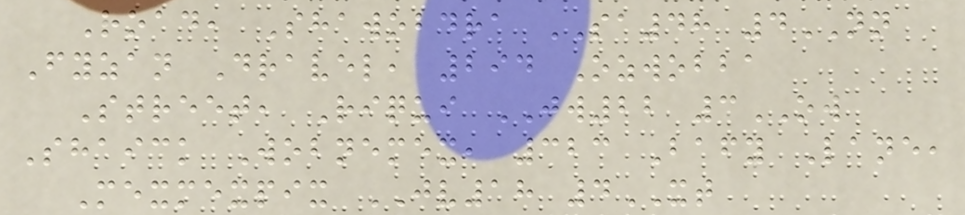Road, Shawobdra SA48 4NN
Fyzan Dravel, 294 Ozwobba
Street, Riqui JW22 3OW
Shaick Wobnemex, 323 Bafy Lane,
Mexmexpix JV18 4XT
